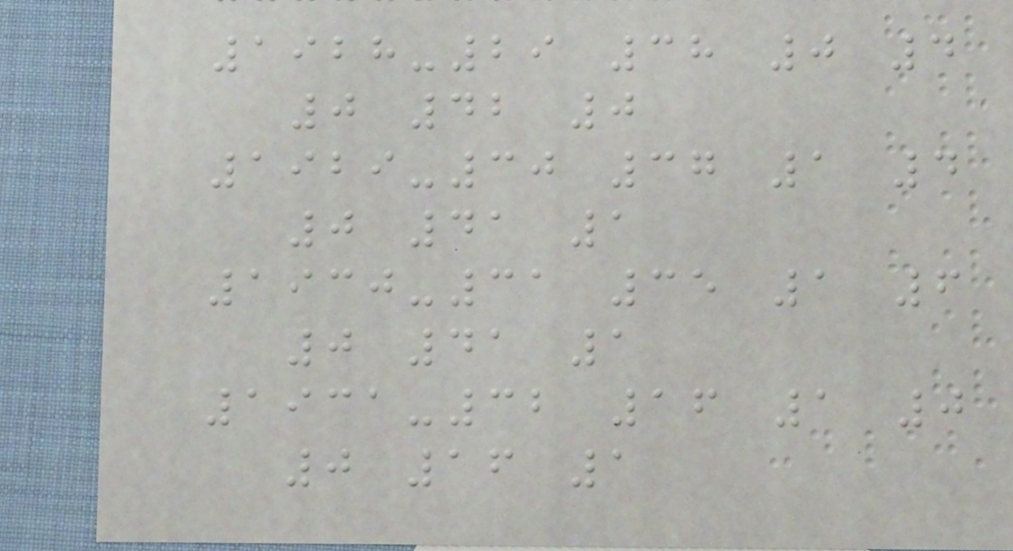1928-29 38 0 4
0 42 0
1929-30 37 1 4
0 41 1
1930-31 35 1 6
0 41 1
1931-32 16 1 0
0 16 1
